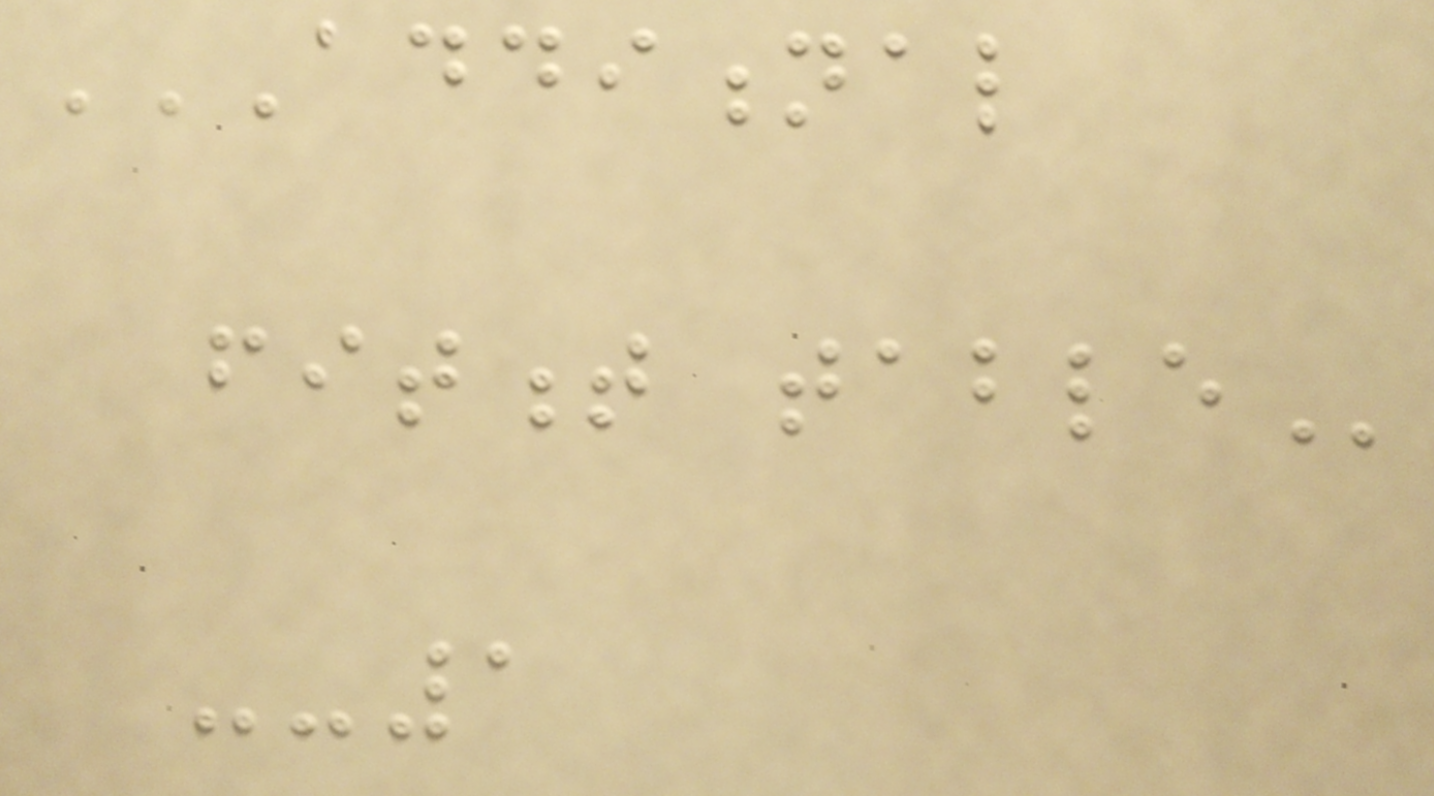ADDITIONAL
FITMENT TABLE
--1
